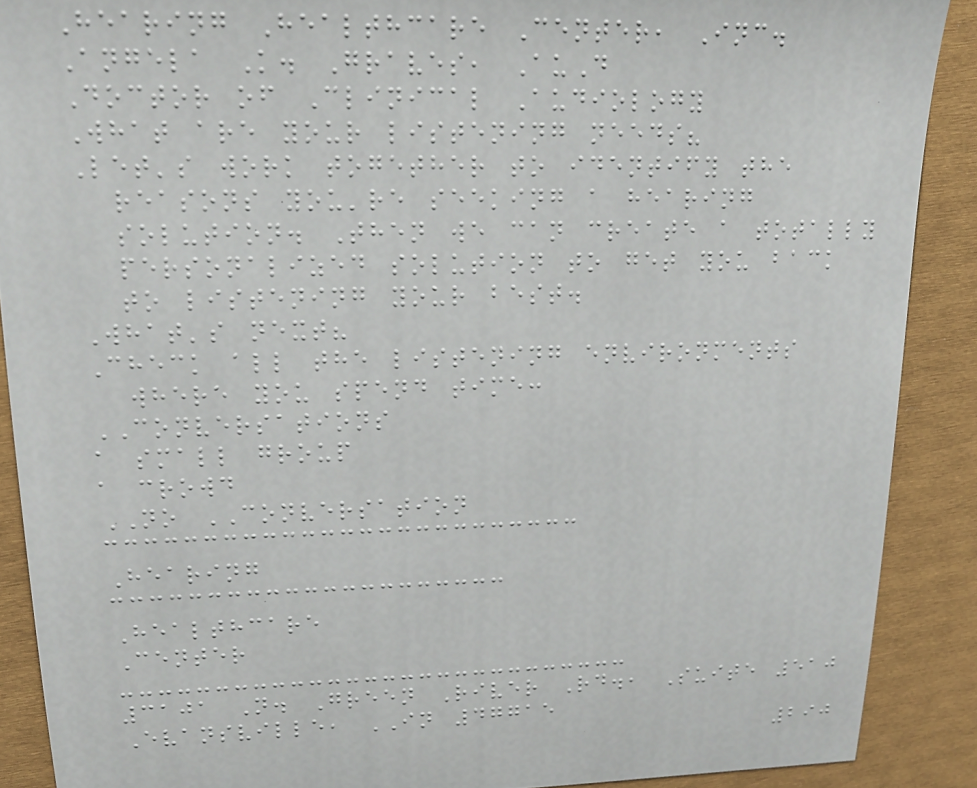Hearing Healthcare Center, Inc.
Angela K. Graves, AuD
Doctor of Clinical Audiology
What are your listening needs?
Let's work together to identify the
reasons you're seeking a hearing
solution. Then we can create a totally
personalized solution to get you back
to listening your best.
What's next?
Check all the listening environments
where you spend time:
CONVERSATIONS
a small group
a crowd
NO CONVERSATION
Hearing
Healthcare
Center
3101 N. Green River Rd., Suite 510
Evansville, IN 47715
290
